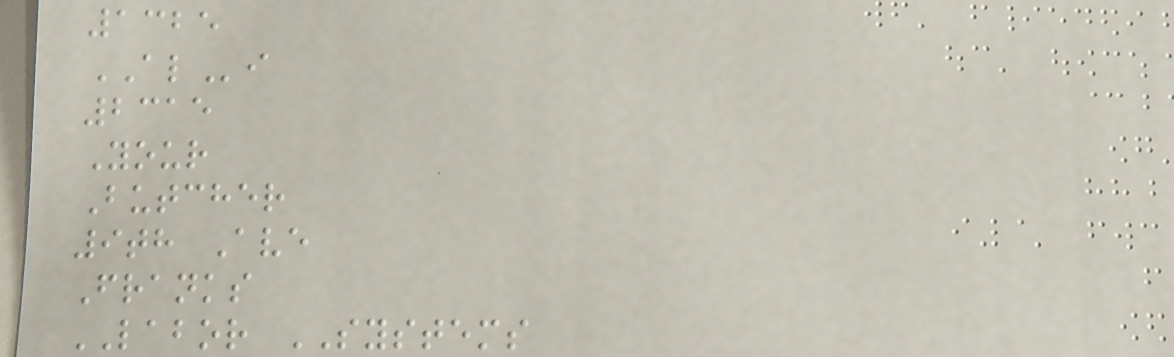1325
ALi
2315
Your
Butcher
9th Ave
Franks
LABOR SYSTEMS
